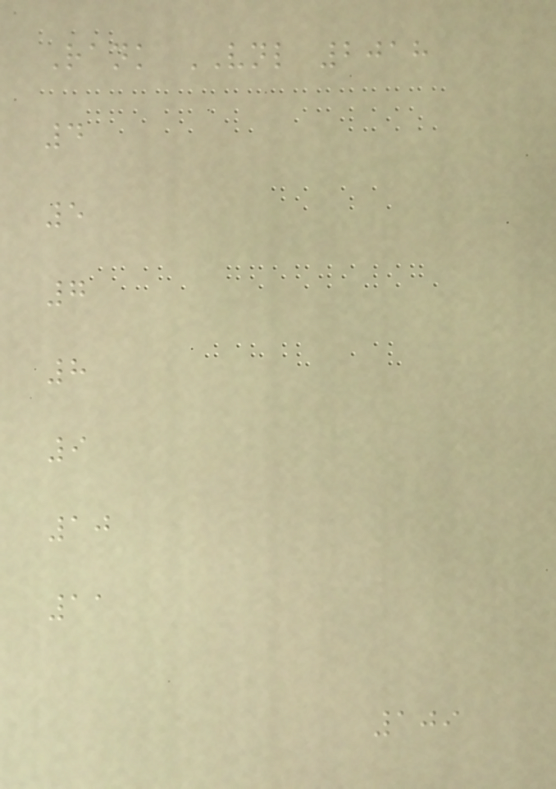Rank VNL 2018
4
5
7
8
9
10
11
109
